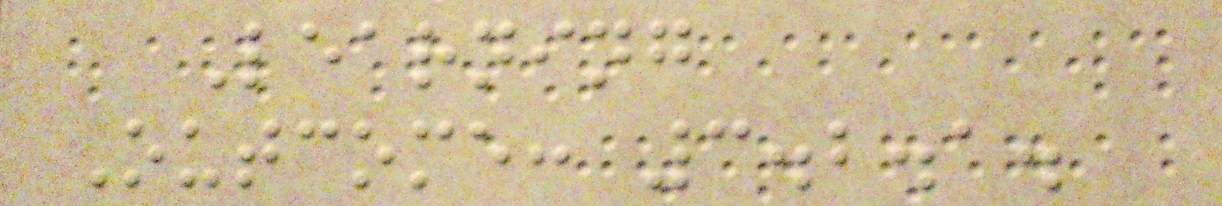Learning
Outcome: 3.2.1.
